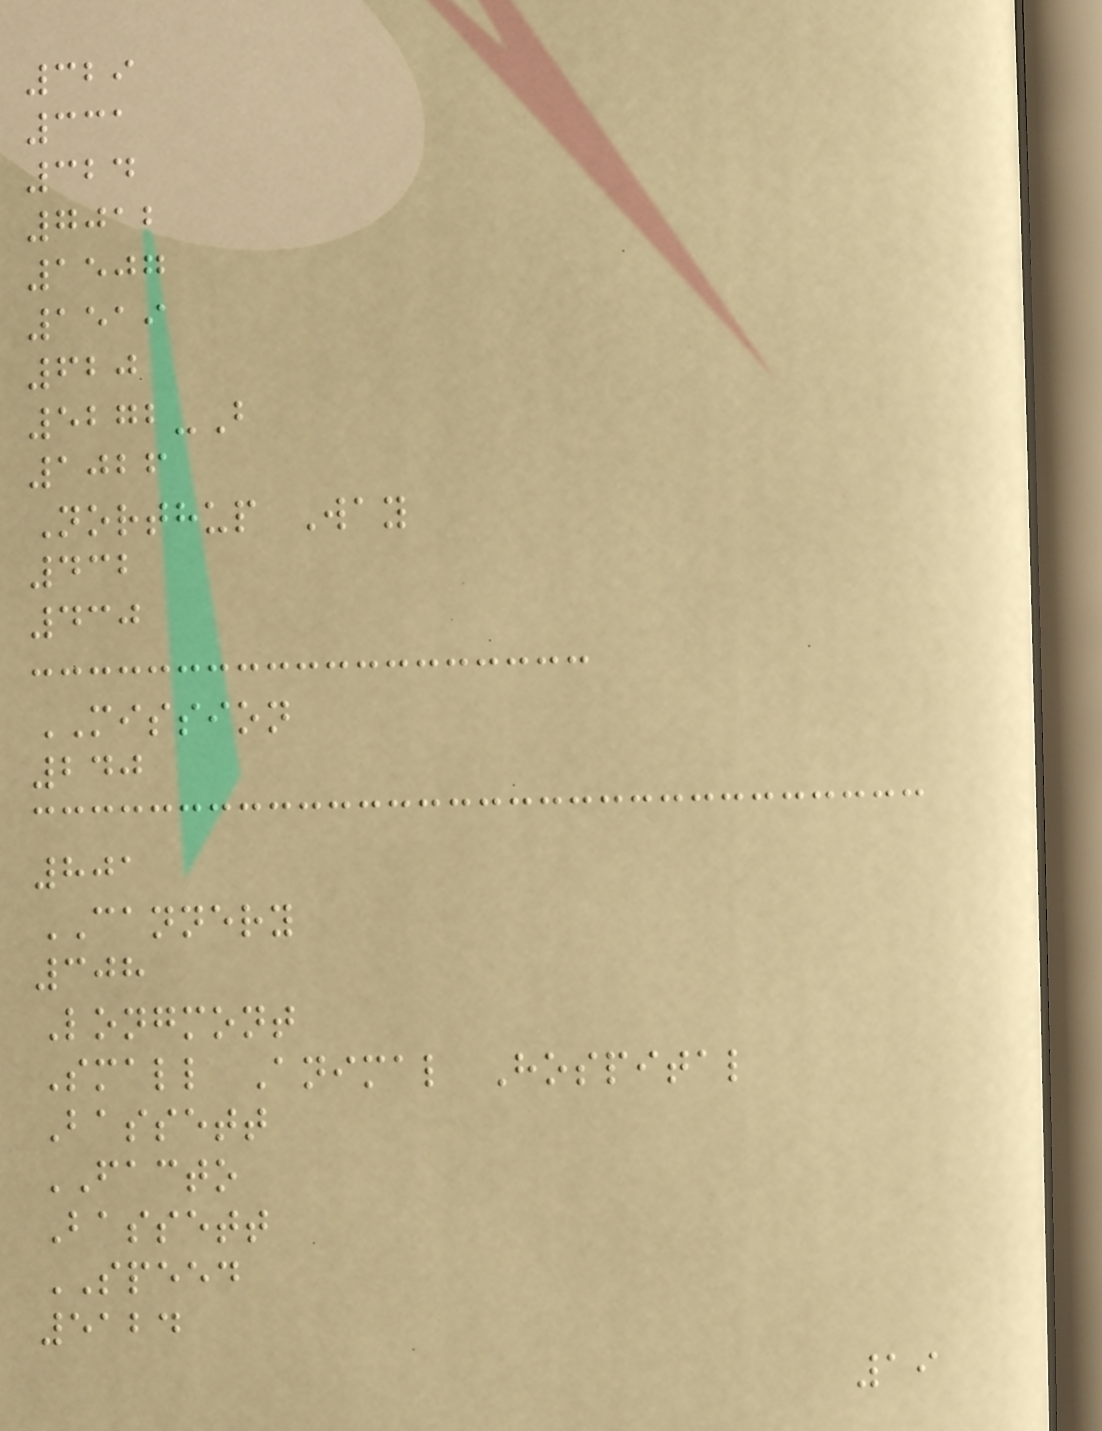329
331
324
7012
1507
1519
620
5272-B
1026
Northup Way
432
430
MISSION
240
801
CANNERY
308
Longmont
Small Animal Hospital
Bassett
FACTO
Bassett
SPEED
5124
19
